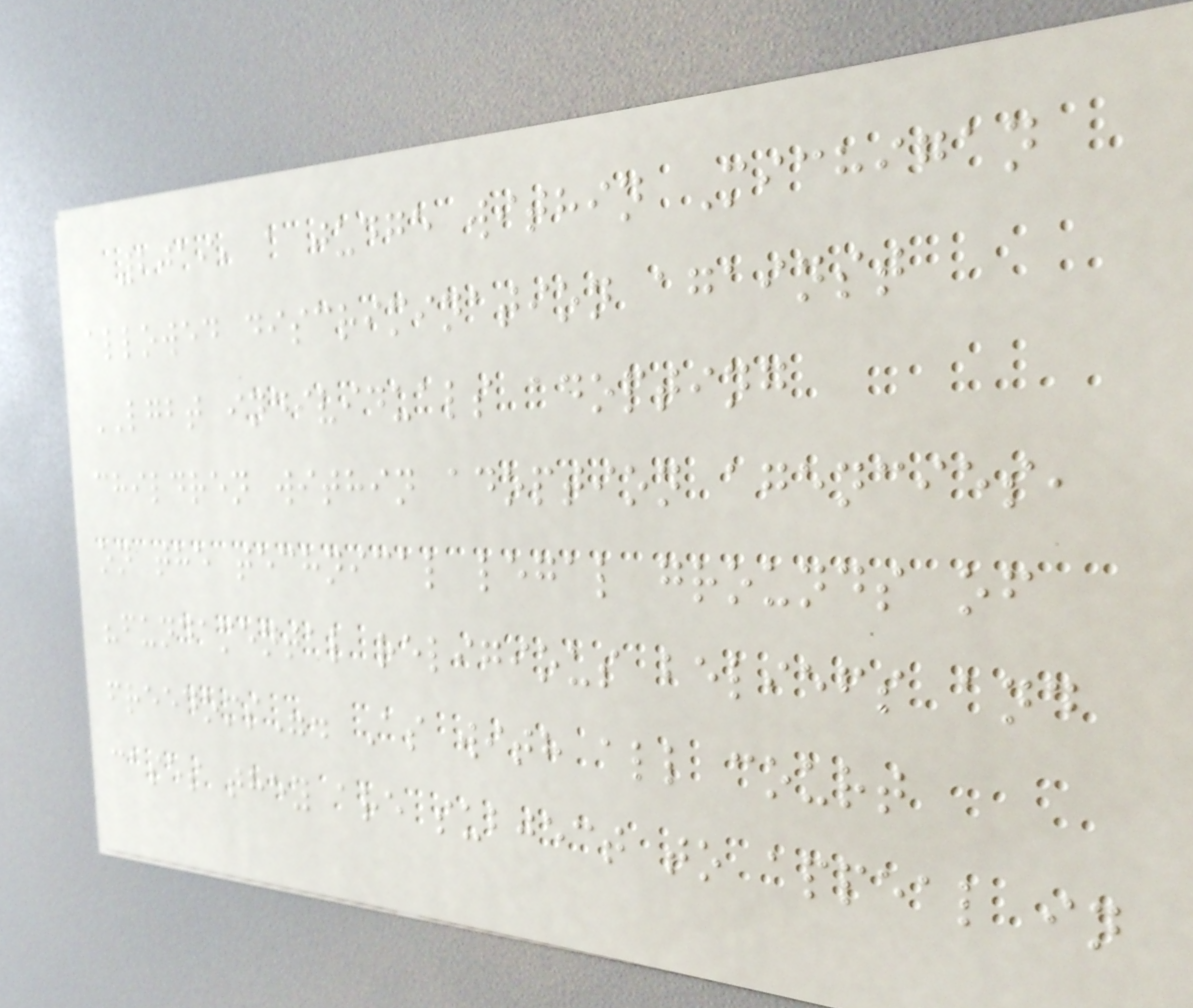2019, a judge within Michigan
allowed discrimination against
LGBT individuals adopting
children within adoption agencies,
on the technical legal grounds of
"fundamental religious beliefs and
freedoms". As with all court
cases they are subject to appeal in
